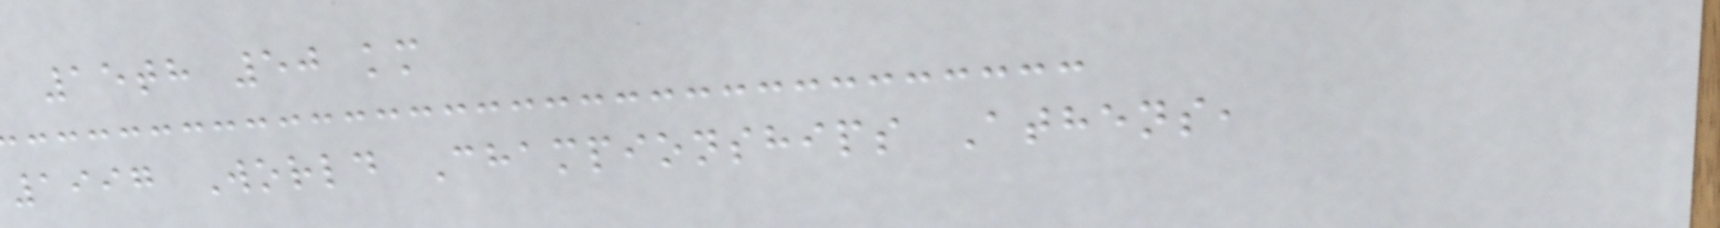15th 50 km
1997 World Championships Athens,
